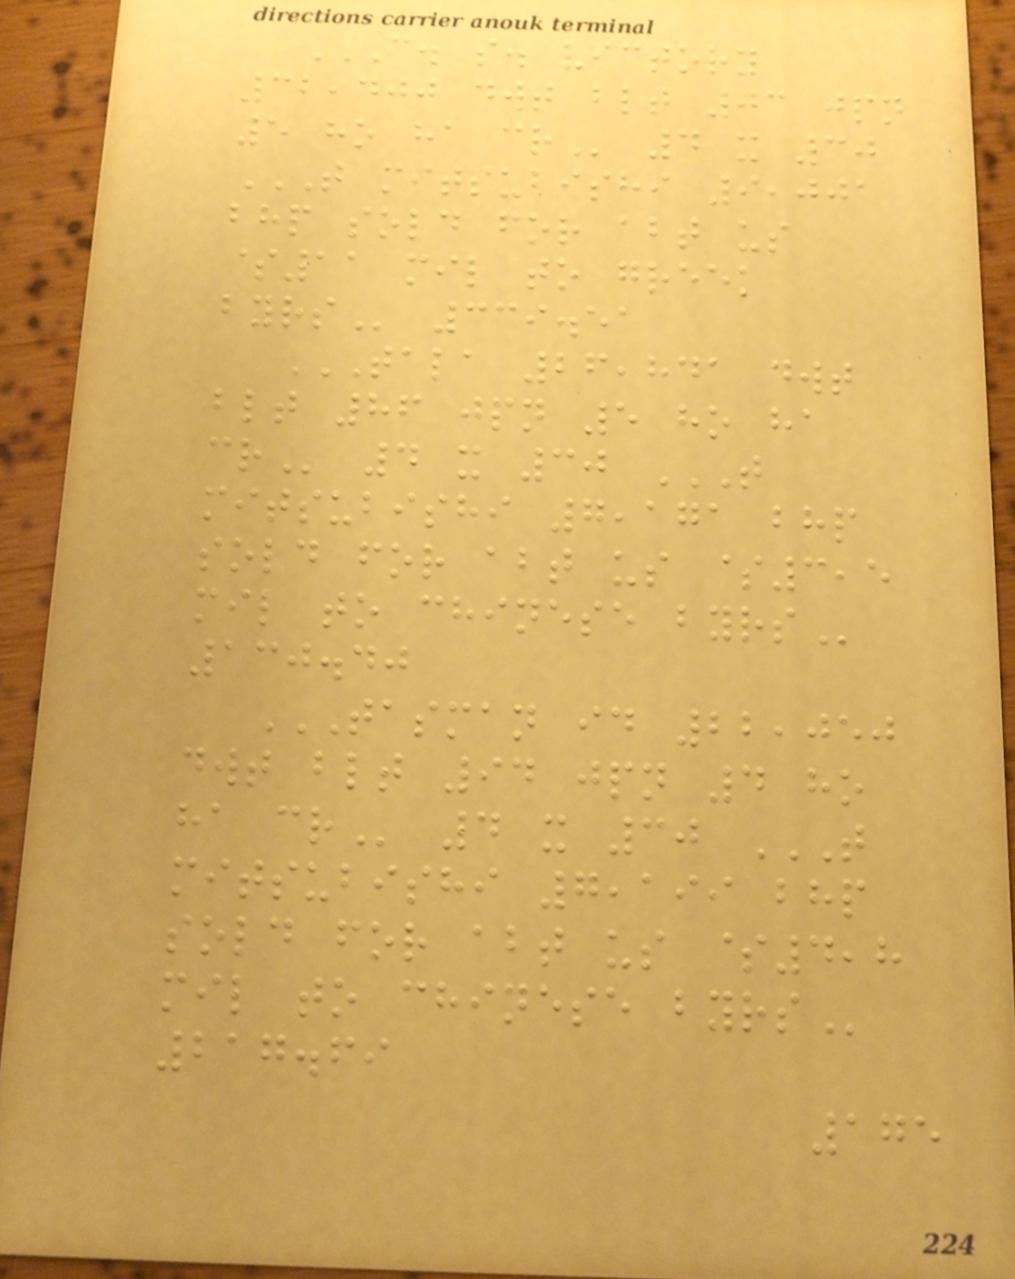C. S. VICTORY
32,400 DWT BLT 03 JPN
5 HO HA CR 4 x 30
T MITSUBISHI 9,001
BHP SOLD FOR ABT US
$11 MIL TO GREEK
BYRS 339.51
TALA 26,841 DWT
BLT 86 JPN 5 HO HA
CR 4 x 30 T
MITSUBISHI 7,171 BHP
SOLD FOR ABT US $3,5
MIL TO CHINESE BYRS
130.40
TASMAN ID 22,050
DWT BLT 94 JPN 4 HO
HA CR 4 x 30 T
MITSUBISHI 7,199 BHP
SOLD FOR ABT US $4,8
MIL TO CHINESE BYRS
217.69
175
